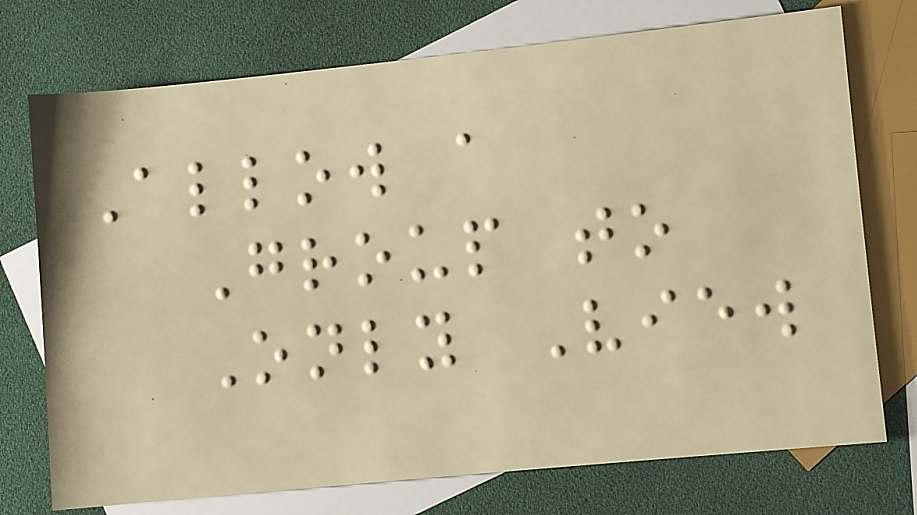Allow a
Group to
Only View
